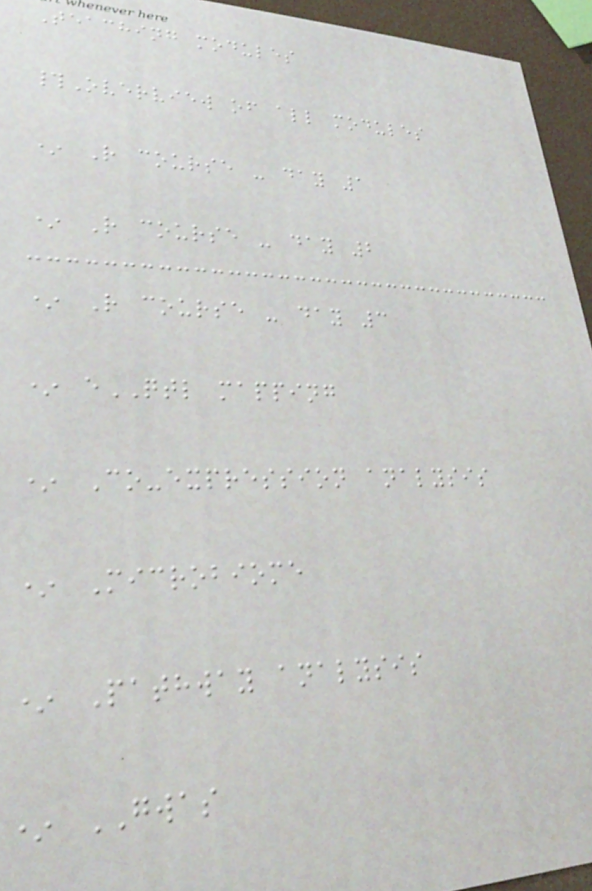Teaching modules
#Overview of all modules
* R course - day 1
* R course - day 2
* R course - day 3
* eQTL mapping
* Co-expression analysis
* Microbiome
* Pathway analysis
* GWAS
